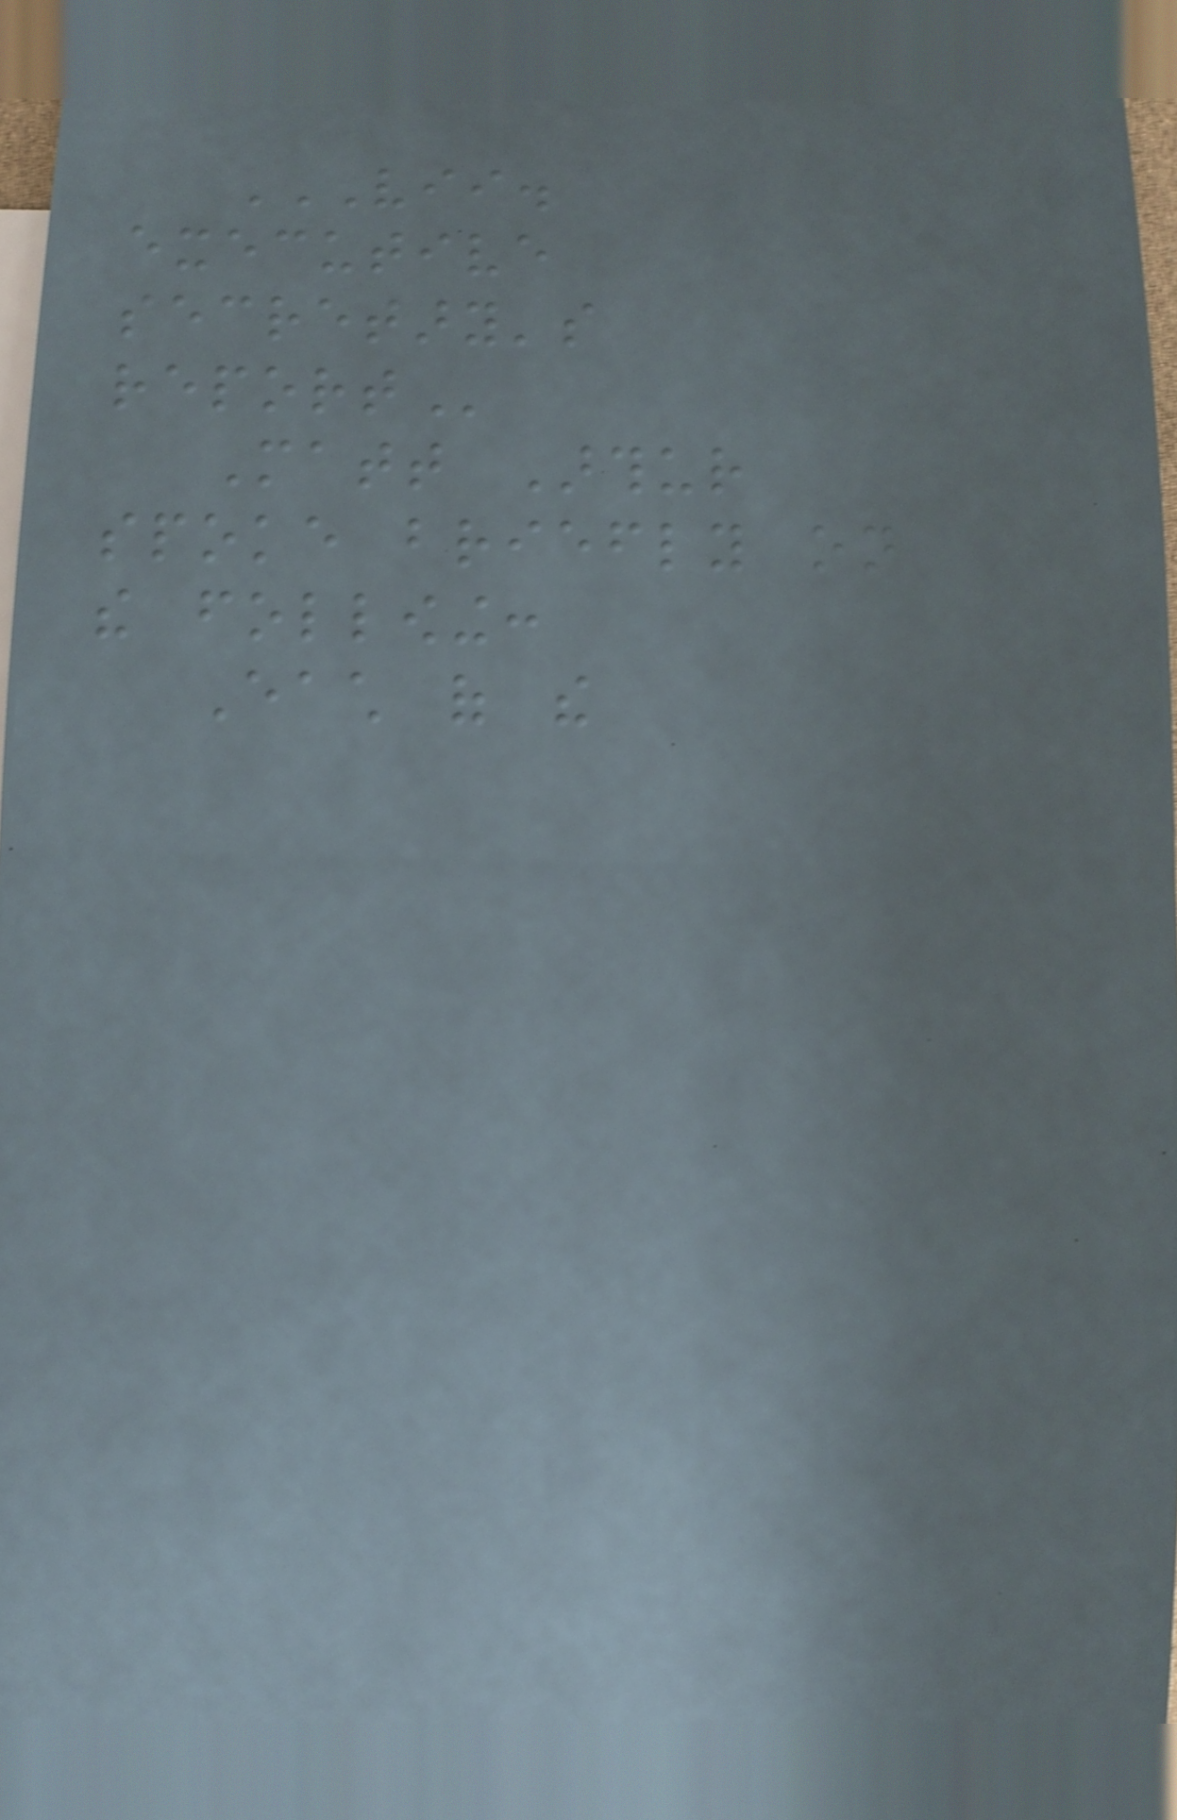VII.
EXECUTIVE
SECRETARY'S
REPORT
Matt Arthur
spoke briefly on
the following:
Each of the
